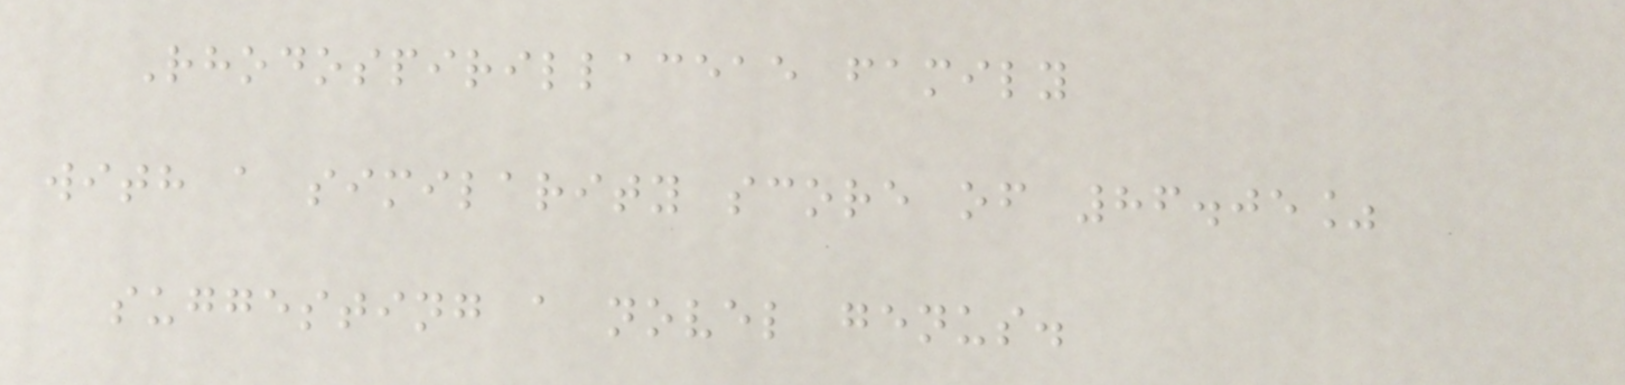Rhodospirillaceae family
with a similarity score of 86.05%
suggesting a novel genus.
